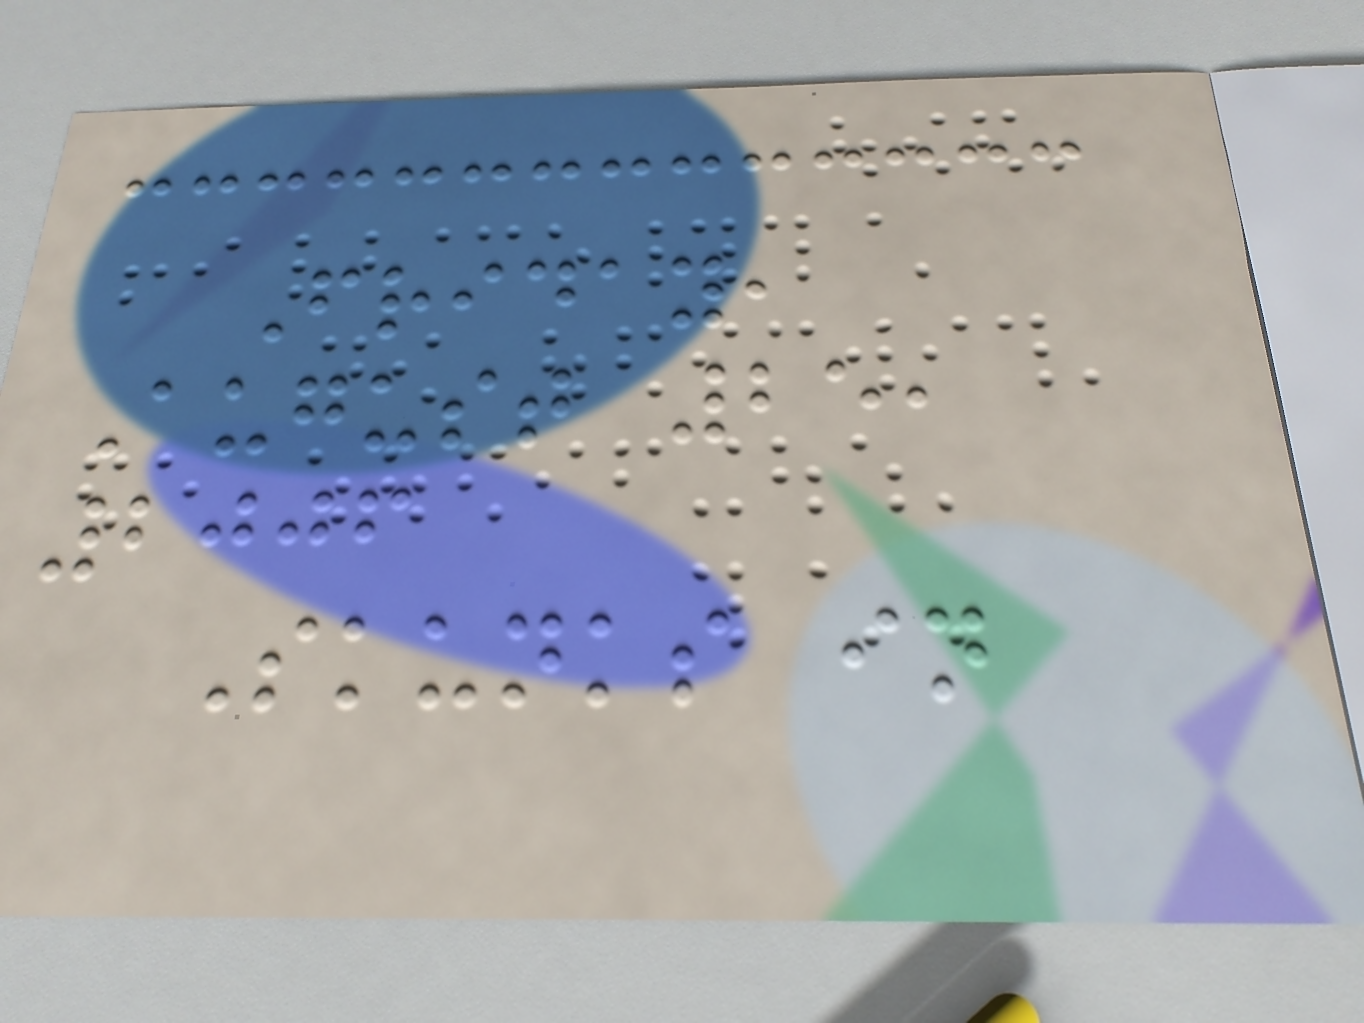Friday,
August 25,
2006
Skunks in
